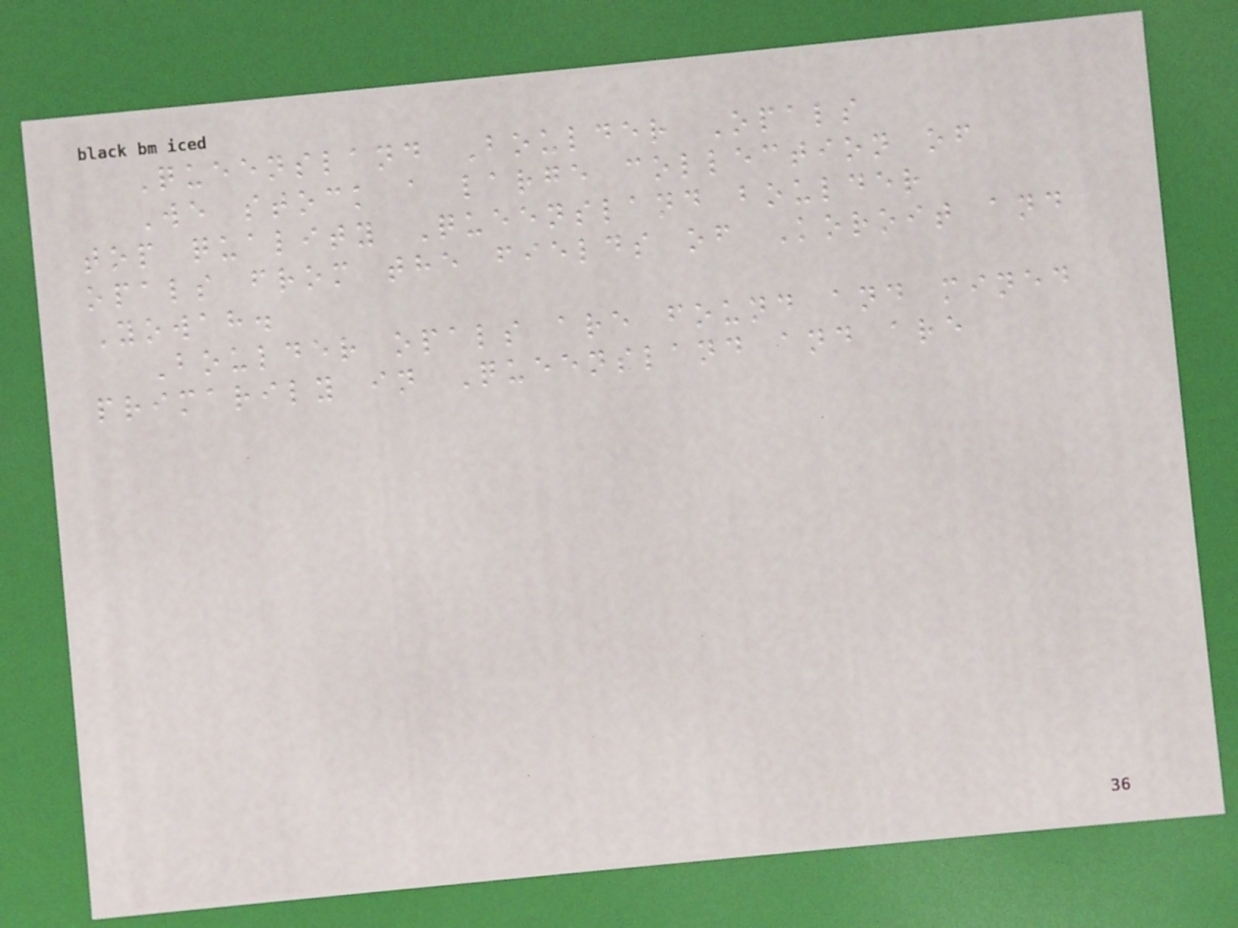Queensland Boulder Opals
We stock a large collection of
top quality Queensland boulder
opals from the fields of Koroit and
Yowah.
Boulder opals are found and mined
primarily in Queensland and are
